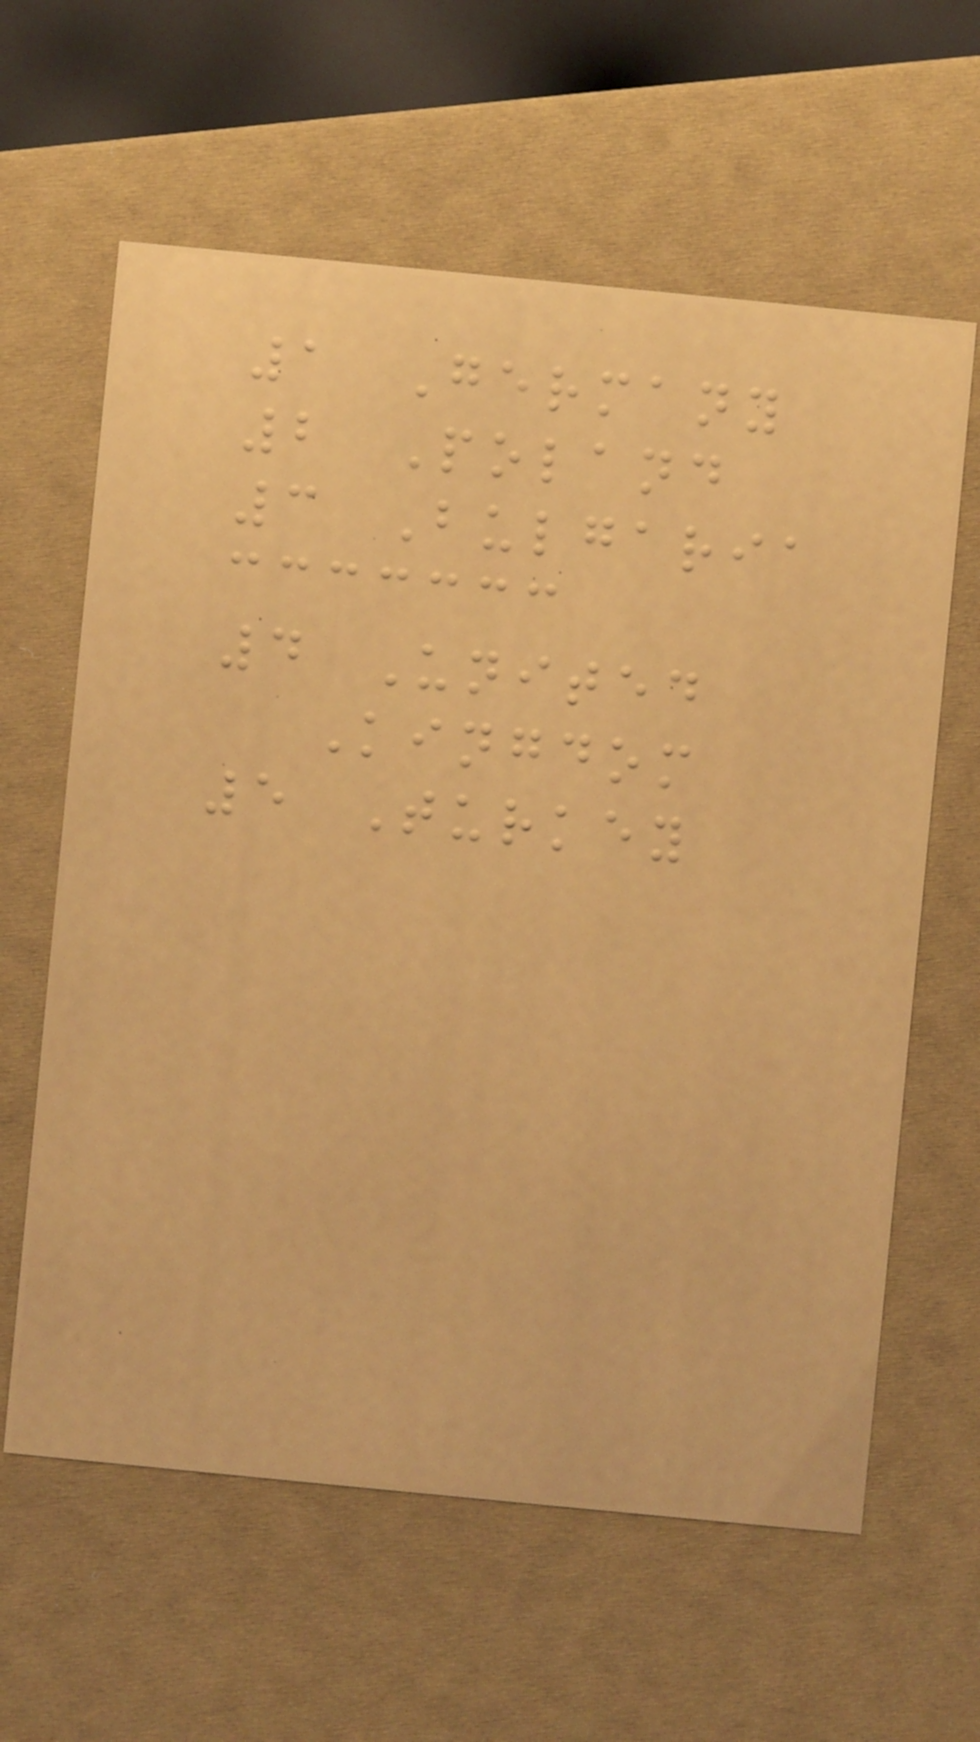1 Germany
2 Poland
3 Bulgaria
4 United
Kingdom
5 Turkey
